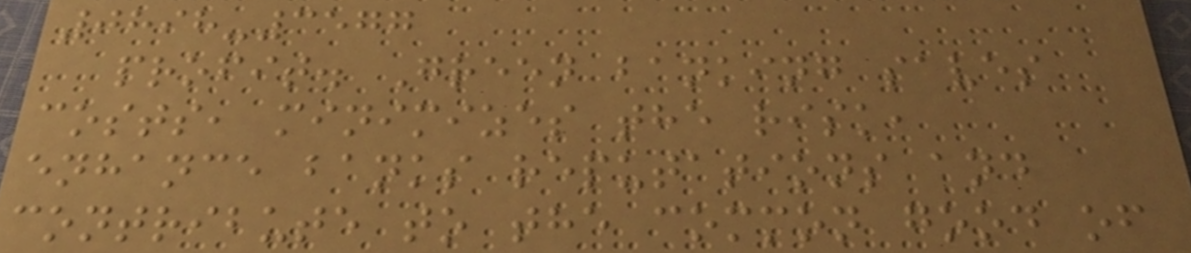0898-3577
profit. Green banking saves
costs, minimizes the risk,
enhance banks reputations and
contribute to the common good of
